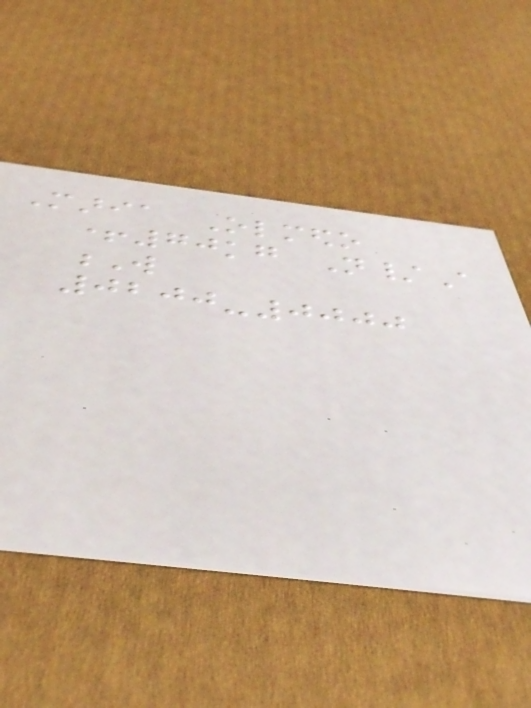Maria Olmedo
+70kg N/A
W
0200-0000
